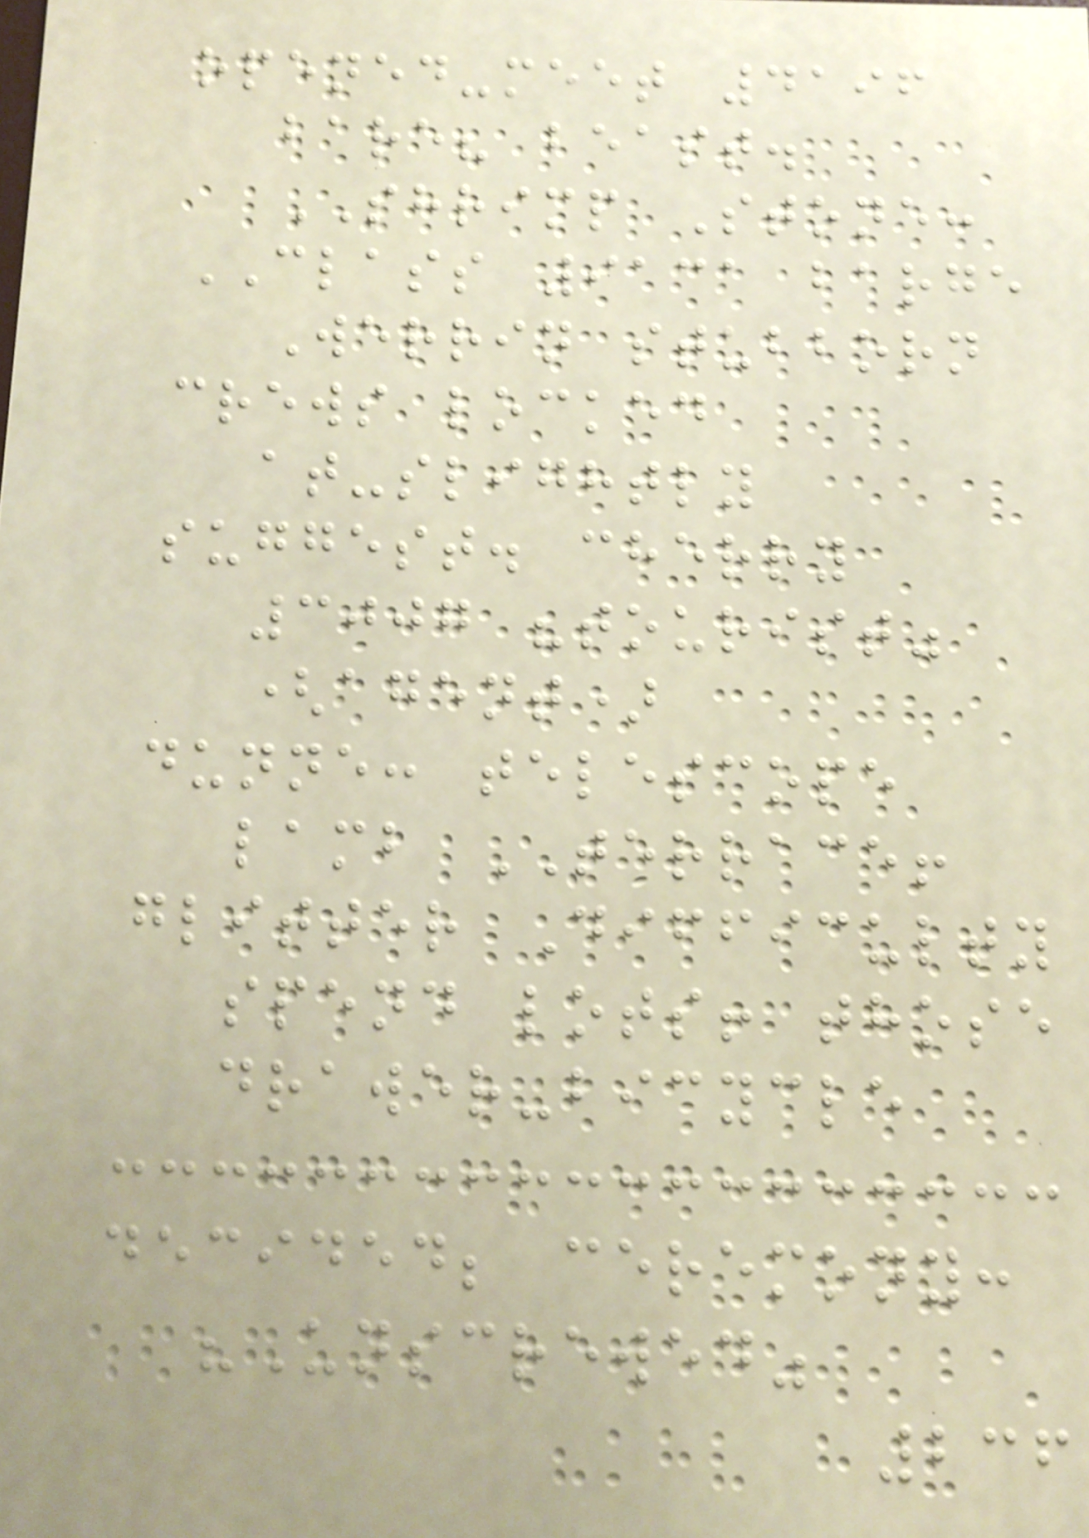opened-meet 4196
bare? beast.
SHRIMP Stone:
CLASS 9131 barge
Werrin stubborn
crews locked
at-slightly
suggest. cherry
3007 "tourist"
(agent)
dunne: telescope
lamb TERRACE!
glitter Difficulty
spend lots! those
drawer-bicycle
decided; ceremony:
"Unscrewed"
236
